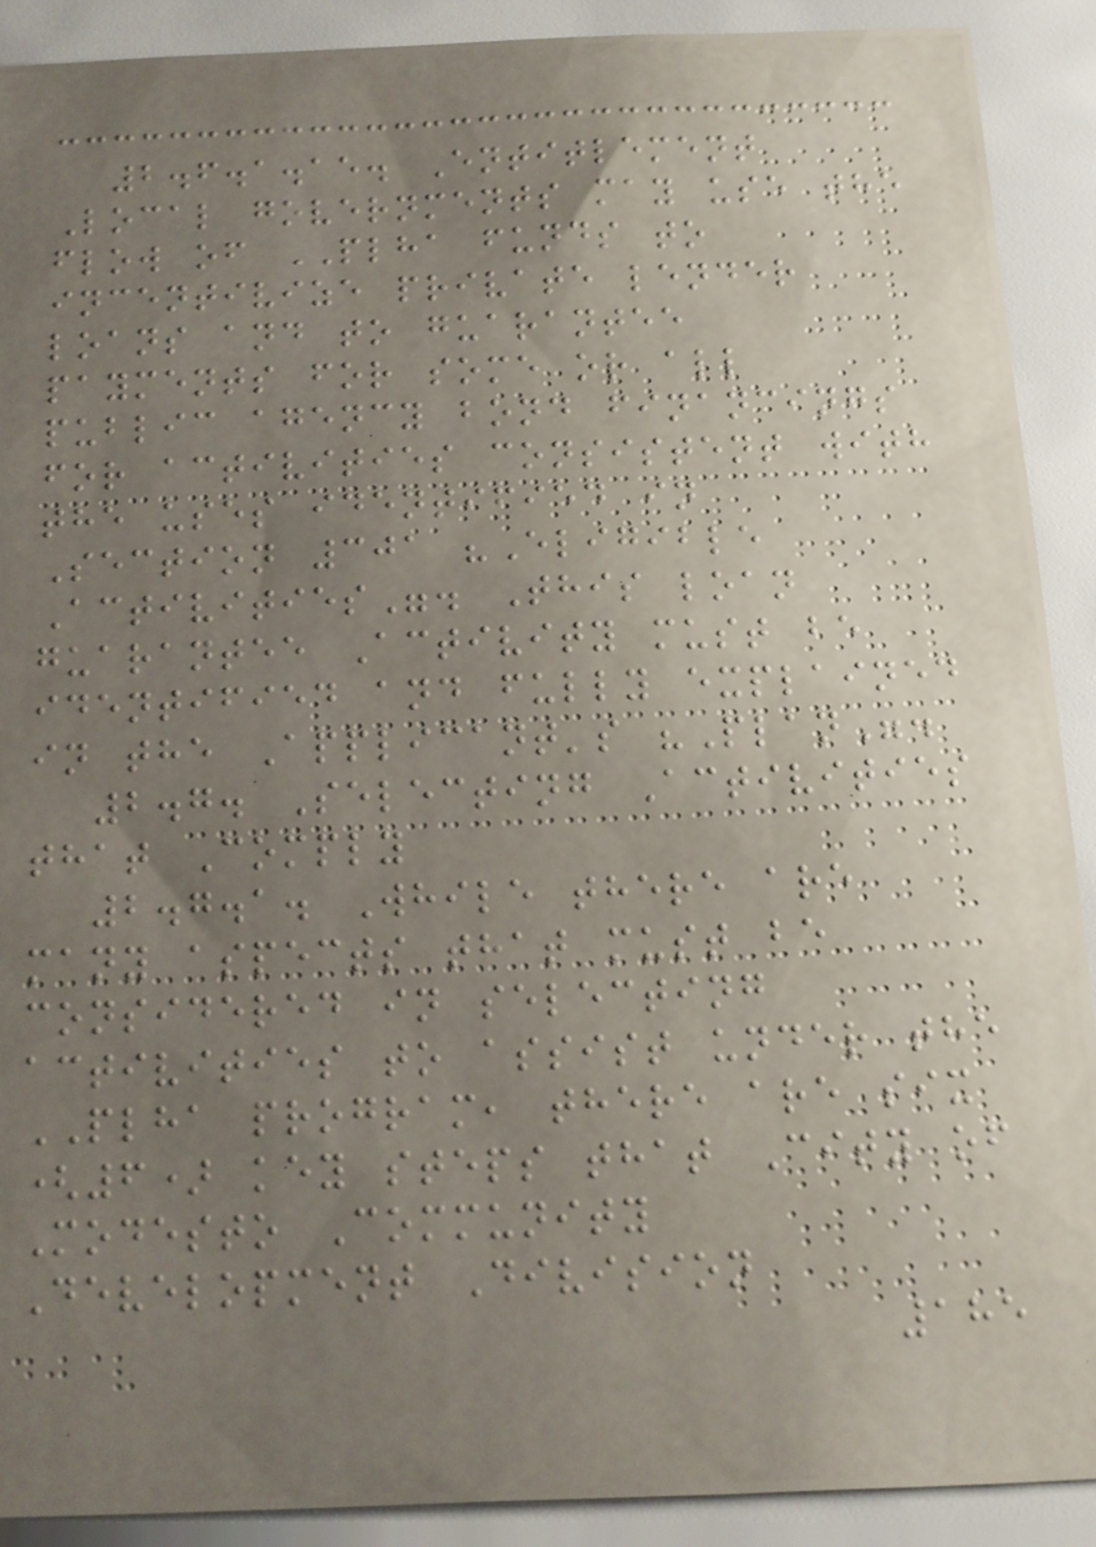2.6.1.15. Entitlement
Local governments may use the
flow of PLHA funds to
incentivize private lender
loans and to guarantee
payments for some or all
public agency bond financings
for activities consistent with
the uses identified in
Section 301 "Eligible
Activities". This loan
guarantee Activity must be
identified and fully explained
in the Applicant's "Plan".
2.7. Selecting Activities
that Comply
2.7.1. While there are
many aspects that must be
considered in selecting
activities to assist under the
PLHA program, there are six
(6) key steps that City of
Modesto Community
Development Division
185
